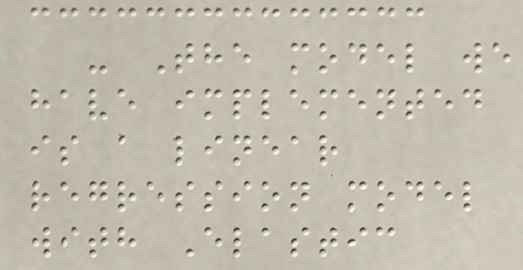- The model we
have implemented
is a linear
regression model
with Elastic
